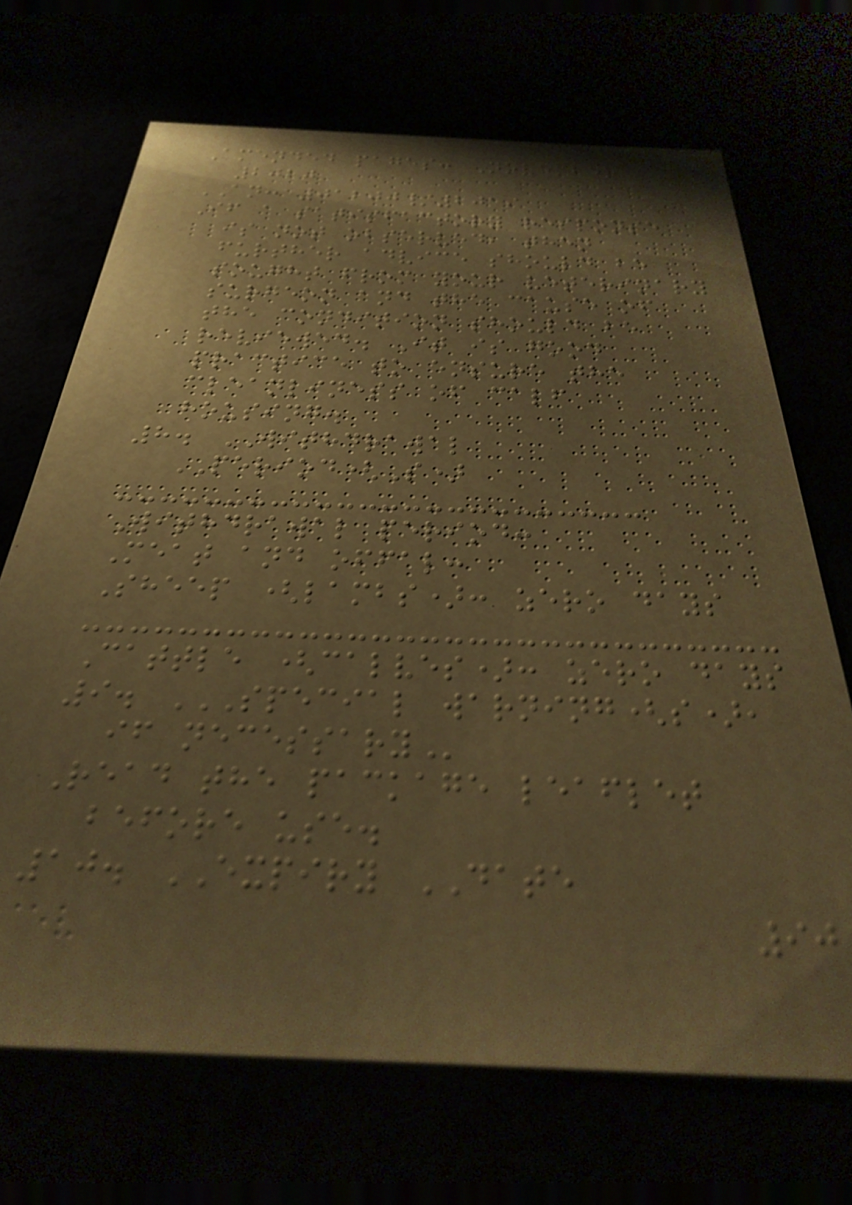Amended pages: November
2020
AN: 01200/2019
If a satisfactory response
is not observed, then
further advice should be
sought from your veterinary
surgeon and the cause of
the condition should be
reviewed. It is good
practice to ensure the
cleanliness of calf
housing.
8. WITHDRAWAL
PERIOD(S)
Withdrawal period:
Meat and offal:
Sheep (lambs): zero days
Cattle (calves): zero days
9. SPECIAL WARNING(S),
IF NECESSARY
Read the package leaflet
before use.
10. EXPIRY DATE
90
